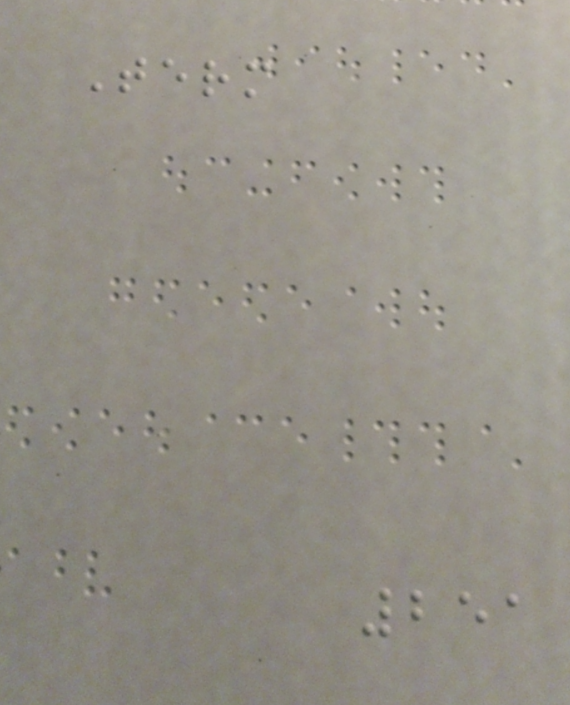Term
251
